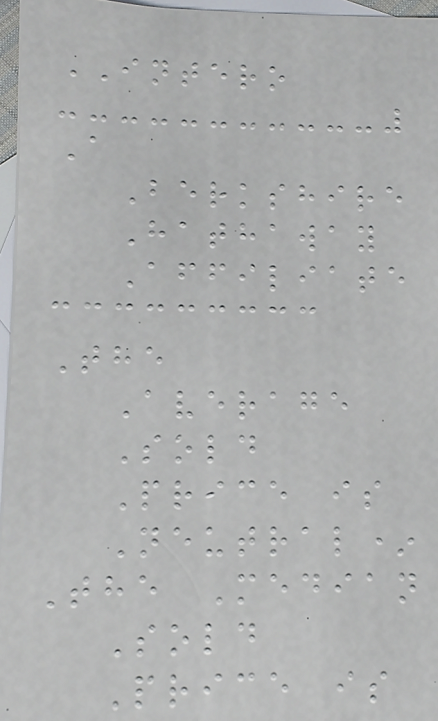INTERO
A
Berkshire
Hathaway
Affiliate
The
Average
Sold
Price is
Neutral*
The Median
Sold
Price is
